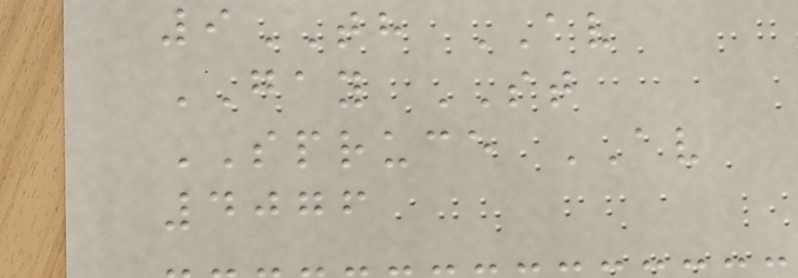9TH AV
GAY ST
SPRUCE AV
4076
